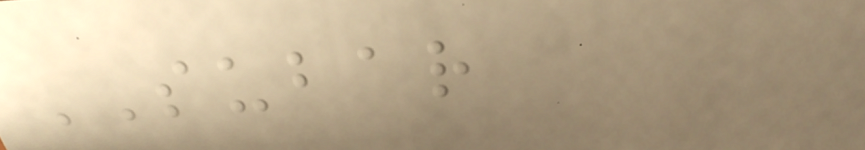SUBAR
